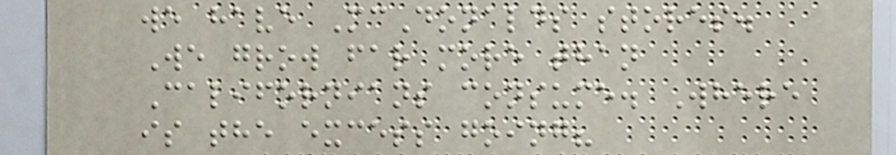we have McDonalds stores.
We grow far more than
Californians consume. Where
is the excess going?
